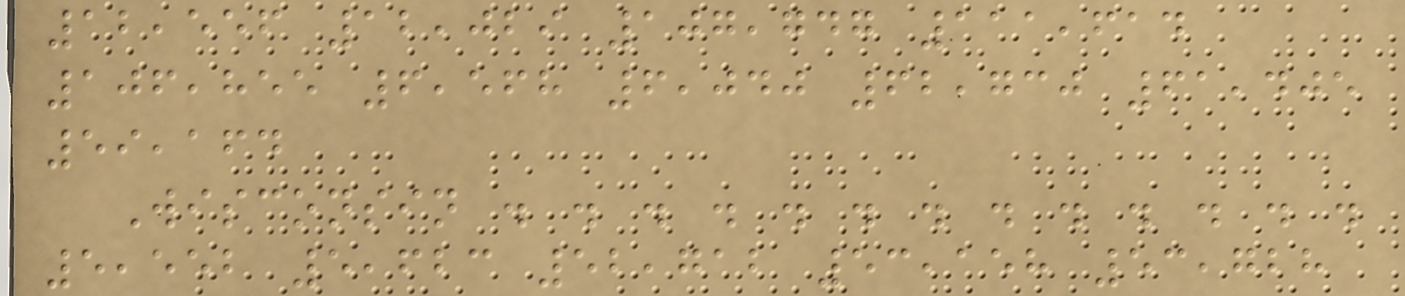12,556 12,029 107,747 111,614
106,855 6,568 6,040 62,730 61,405
59,164
Wisconsin . . . . . . . . . . . . .
5,552 5,623 52,712 53,158 53,728
